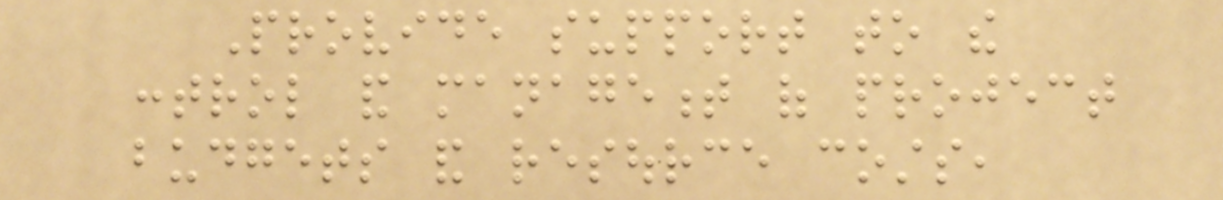Provide support to the
control and management of project
budgets and resource costs,
